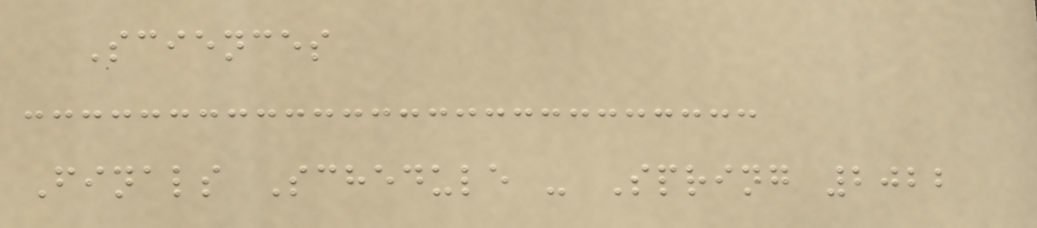Sciences
Finals Schedule - Spring 2022
